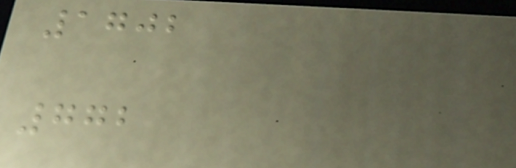1702
772
